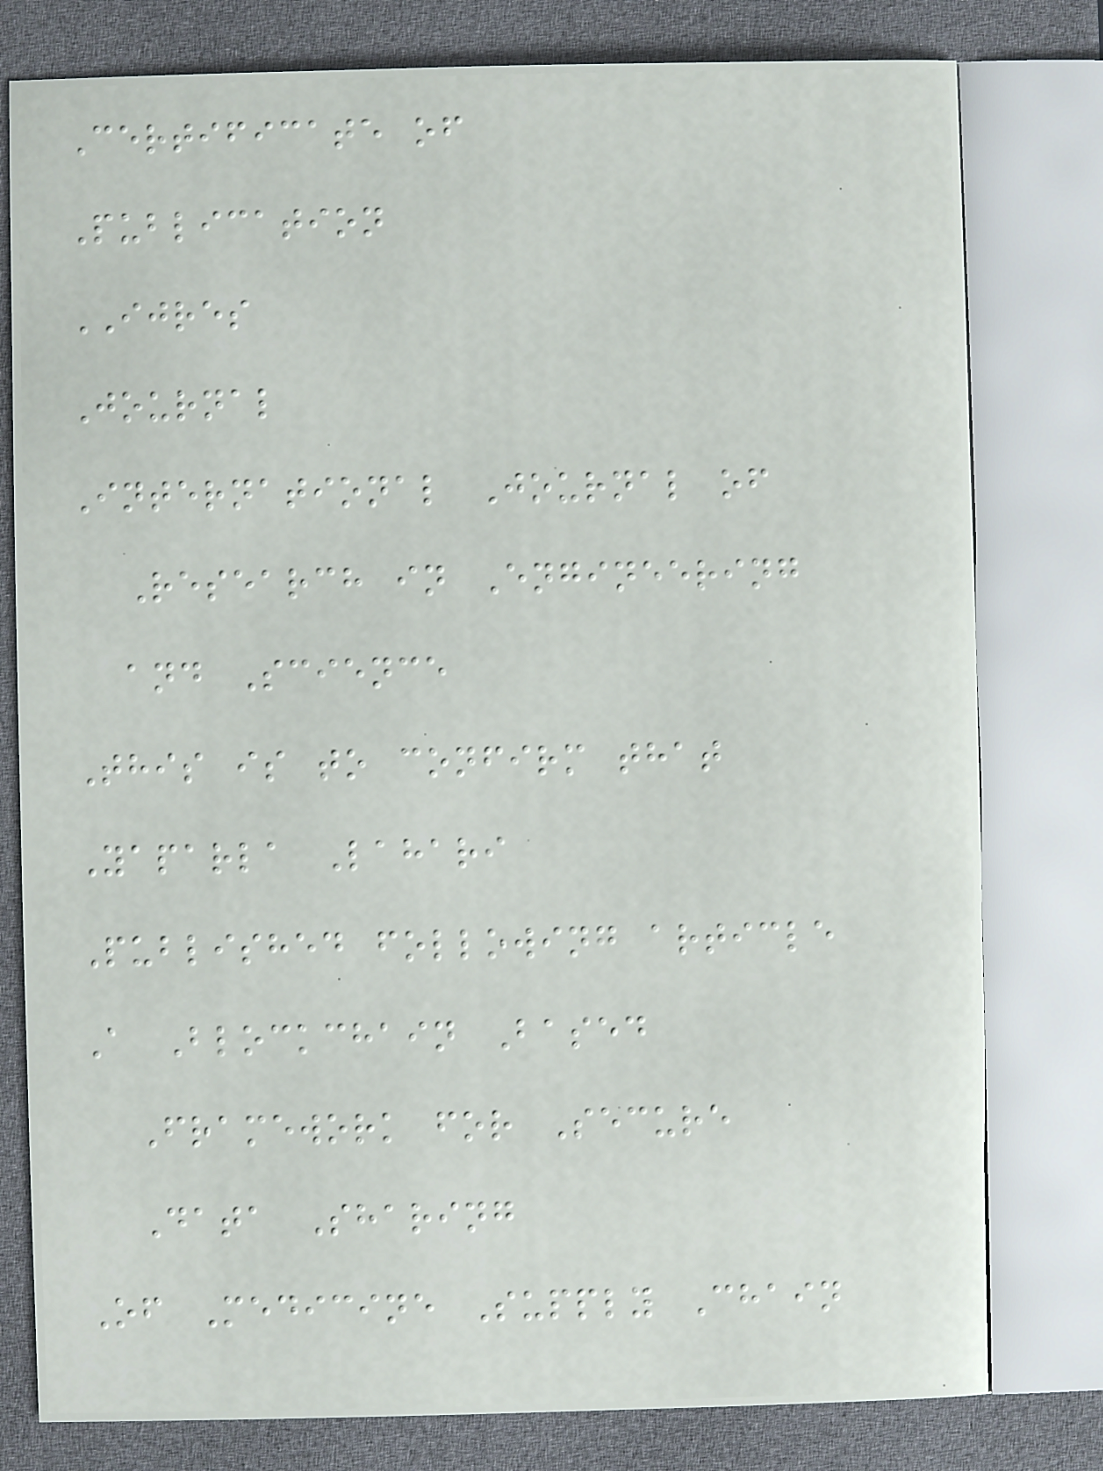Certificate of
Publication
IJRES
Journal
International Journal of
Research in Engineering
and Science
This is to confirm that
Yaparla Lahari
Published following article
A Blockchain Based
Framework for Secure
Data Sharing
Of Medicine Supply Chain
